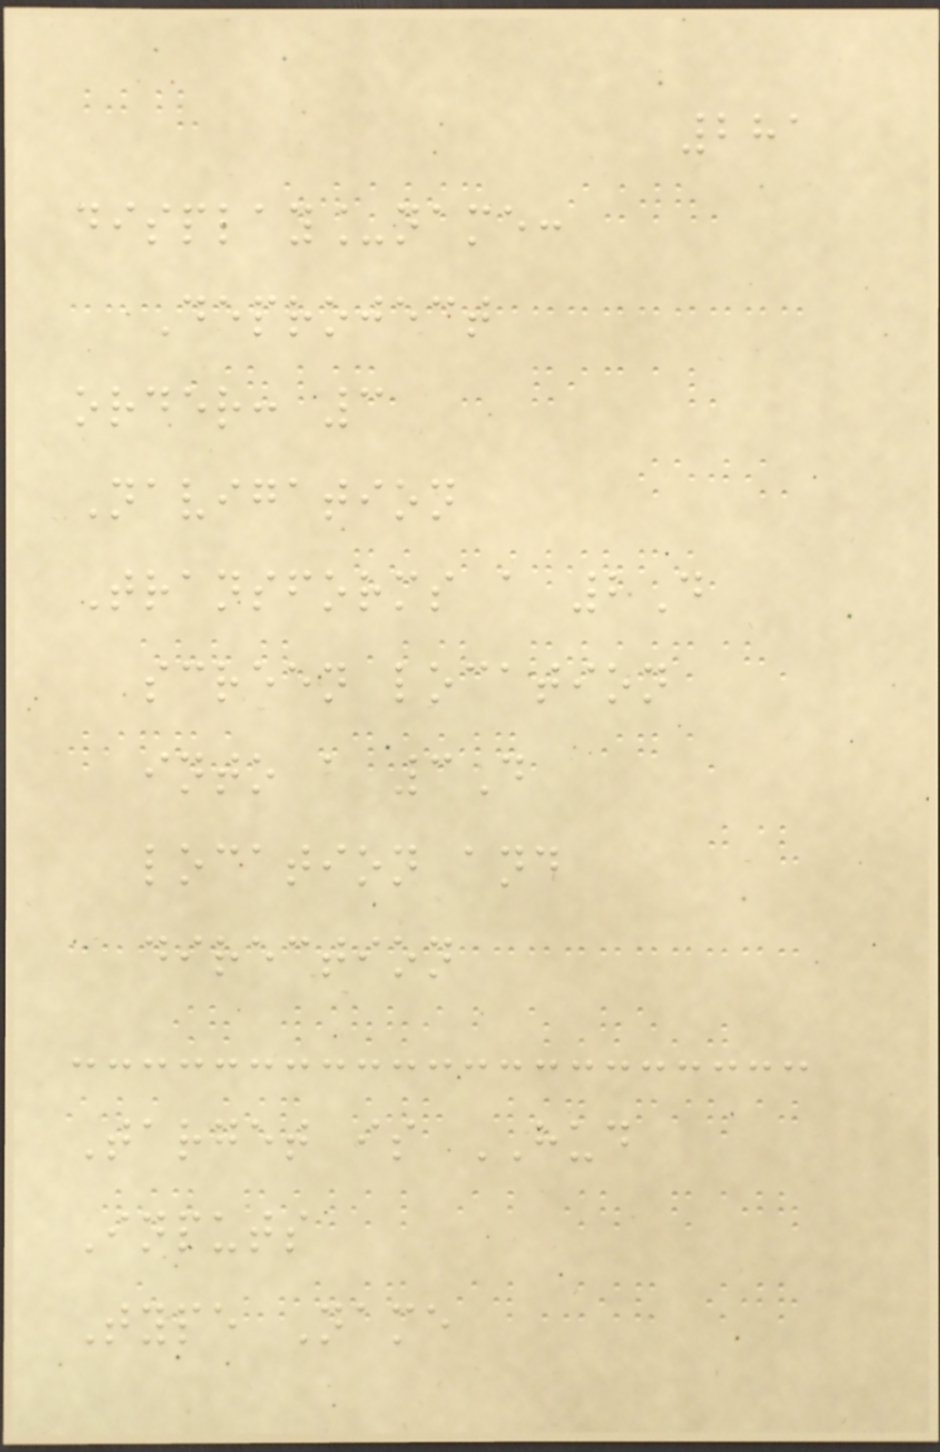281
display_name:
Deproject
order: 3
Navigation
Transforms a 2D
screen location
into a 3D
location and
direction
Target is HUD
Inputs
Type Name
